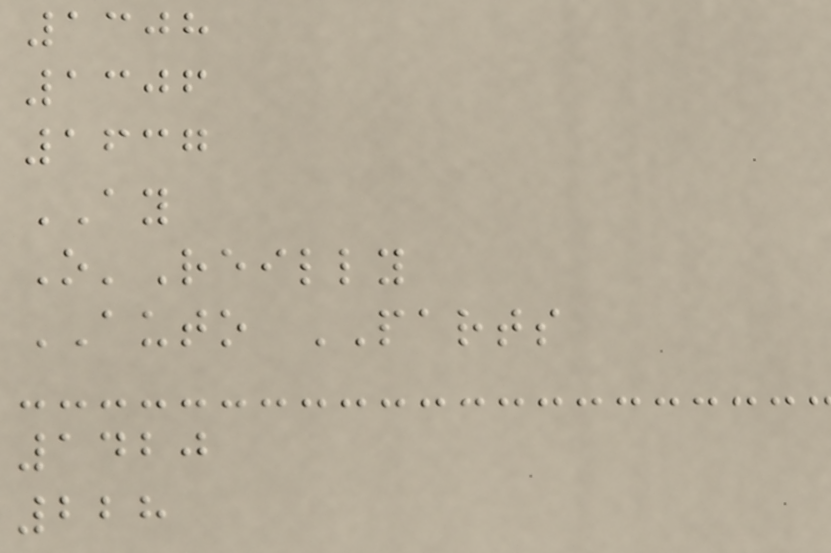1308
1306
1637
AY
O'Reilly
AUTO PARTS
1420
228
